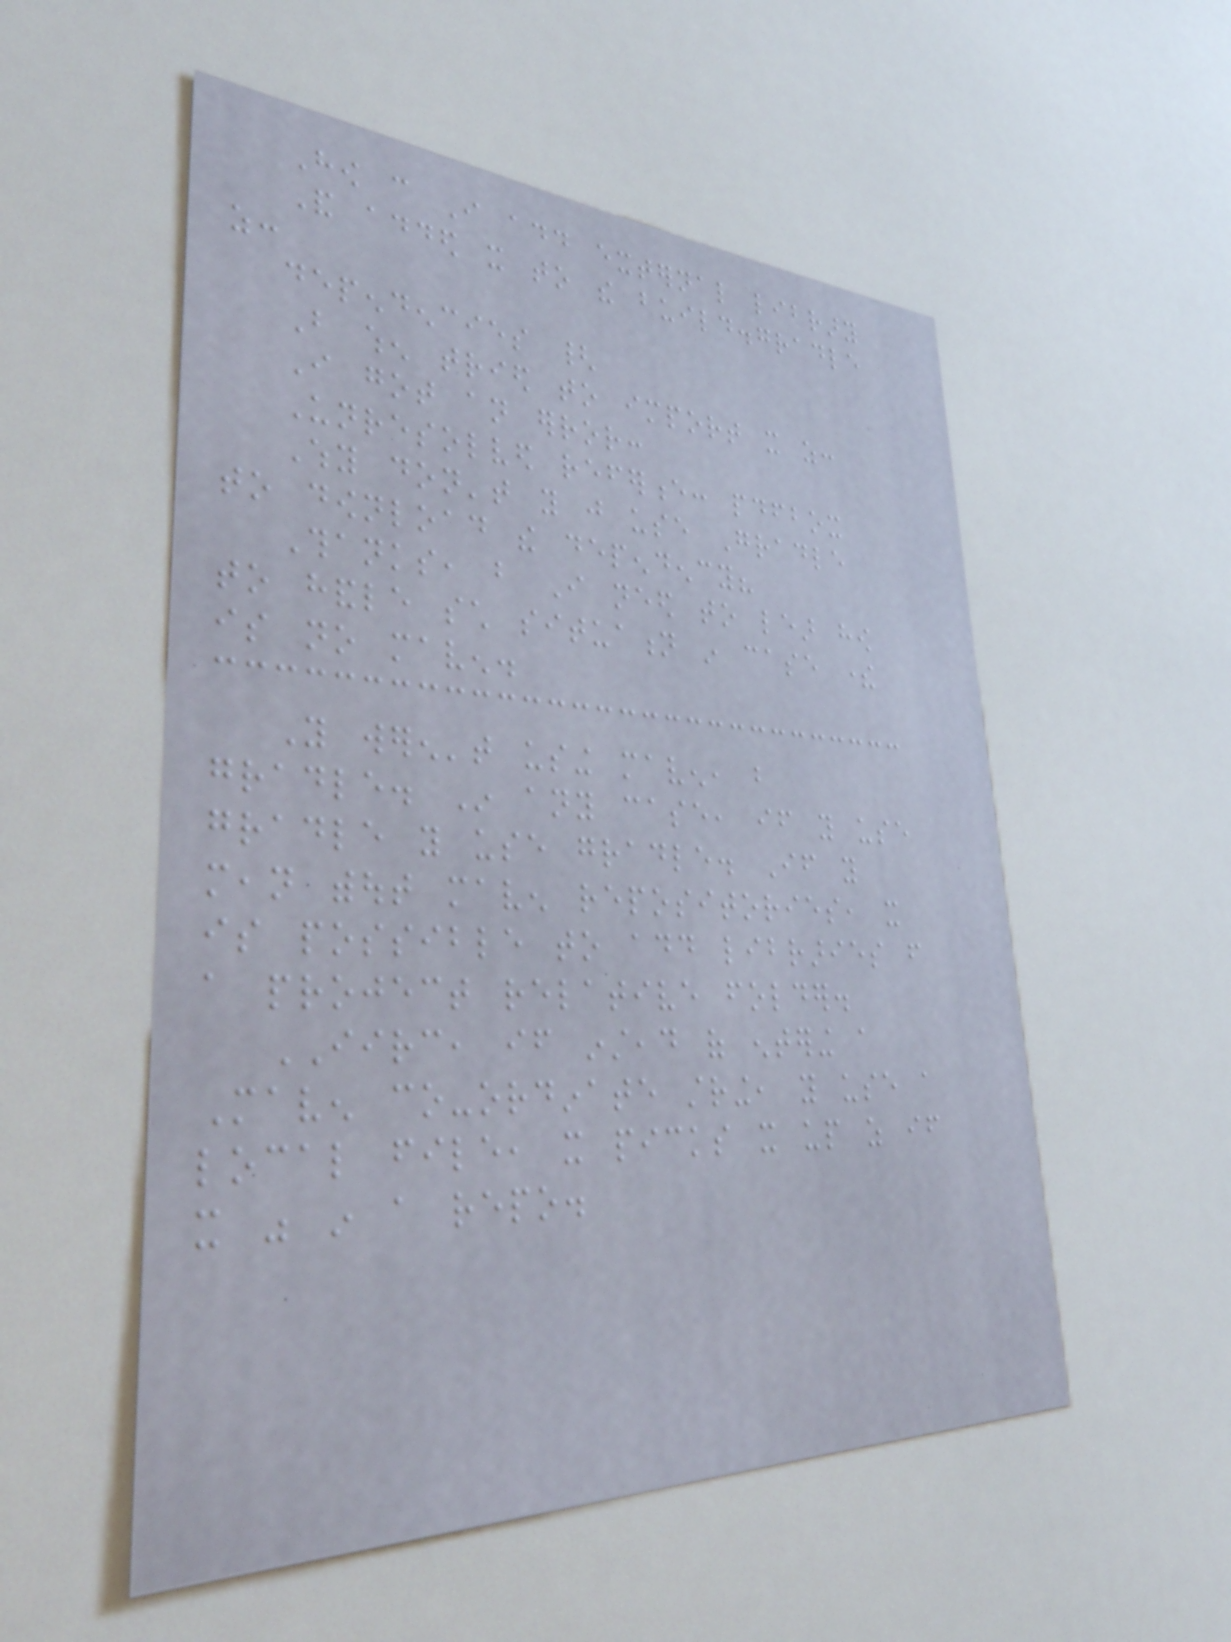How can I add external library
And added it to the build.gradle
as:
dependencies {
But when tried to import it as:
I got an error:
Unresolved reference: pdfbox
Why don't you just use Gradle
to download the dependency?
Thanks, but I need to lear how
to handle such situation in case there
is no maven.
You weren't using maven, but
gradle. In any case, if you use
gradle you use gradle. If you
mean without maven repositories, it
is possible to add libraries from
a project relative folder.
IIRC, if instead of entering a
Maven co-ordinate string, you use a
local file, it picks it up as if
it was in a repo.
